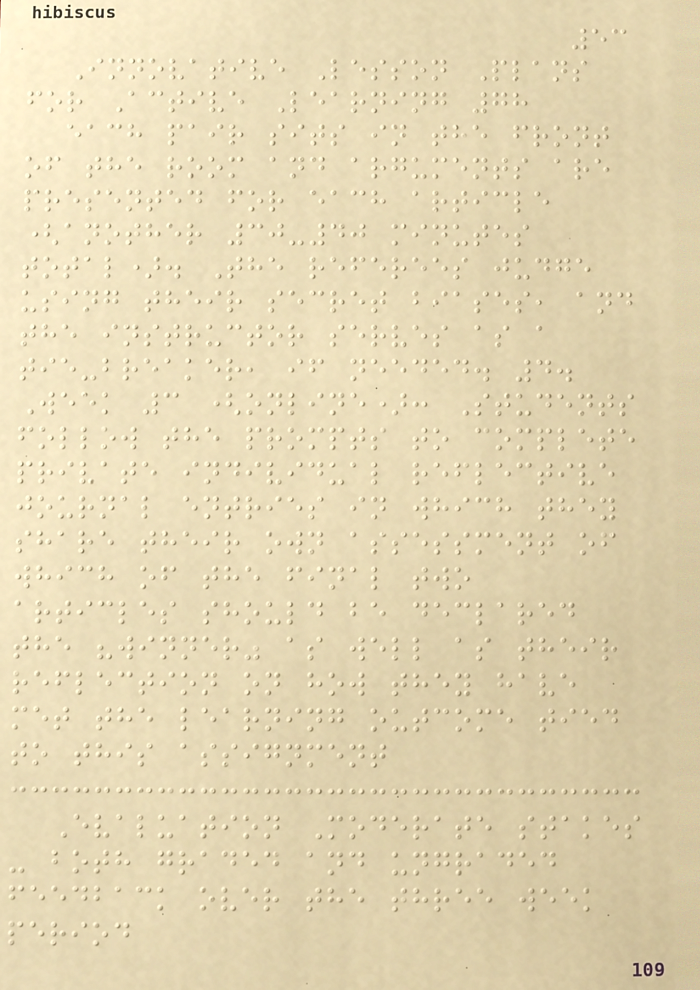53
Innovative Lesson Plans
for Active Learning 78
each pair sits in the front
of the room and arguments are
presented for each article
(another 30-40 minutes
total). The referees judge
using their secret biases, and
the instructor serves as a
tie-breaker, if needed. 4.
Week 3 (online): Students
follow the prompts to complete
private individual reflective
journal entries in which they
share their own assessment of
which of the final two
articles should be declared
the "winner" as well as their
reflection on how they have
met the learning outcome tied
to this assignment
Evaluation Moderate stakes
- both graded and ungraded
feedback over the three week
period
